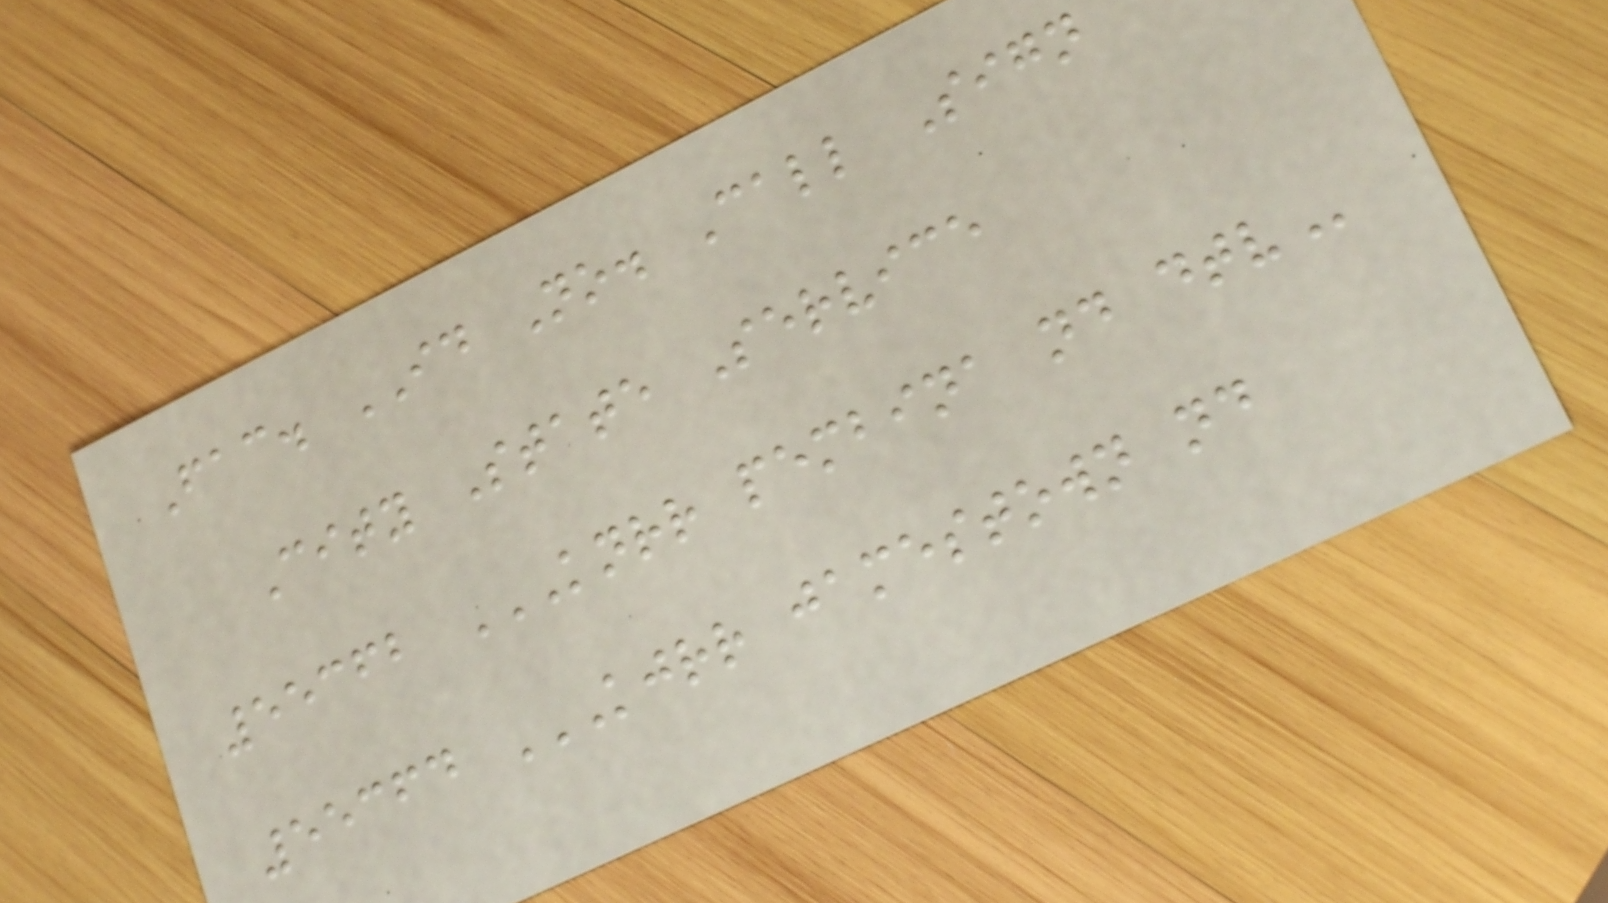Fac. ID No. Call Sign
City State Service
55362 KNRR PEMBINA ND DTV
55364 KJRR JAMESTOWN ND
